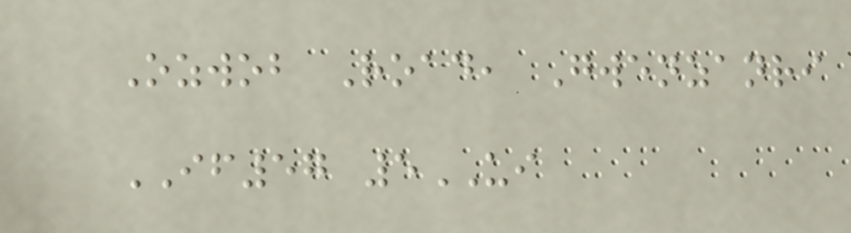Ozwob Road, Gwenzanri
IF57 5UI
